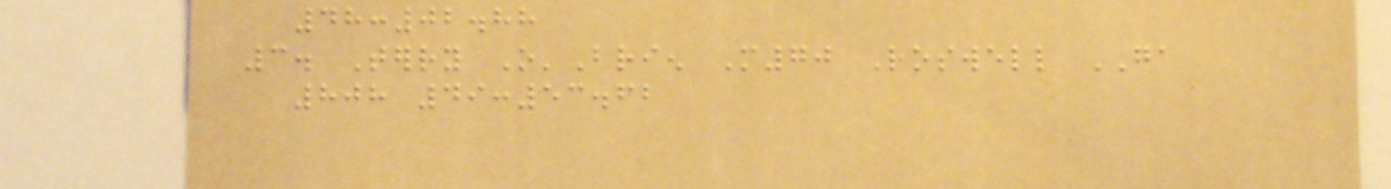48:02.88
3. Terry O'Brien M70 Roswell GA
808 49:53.62
